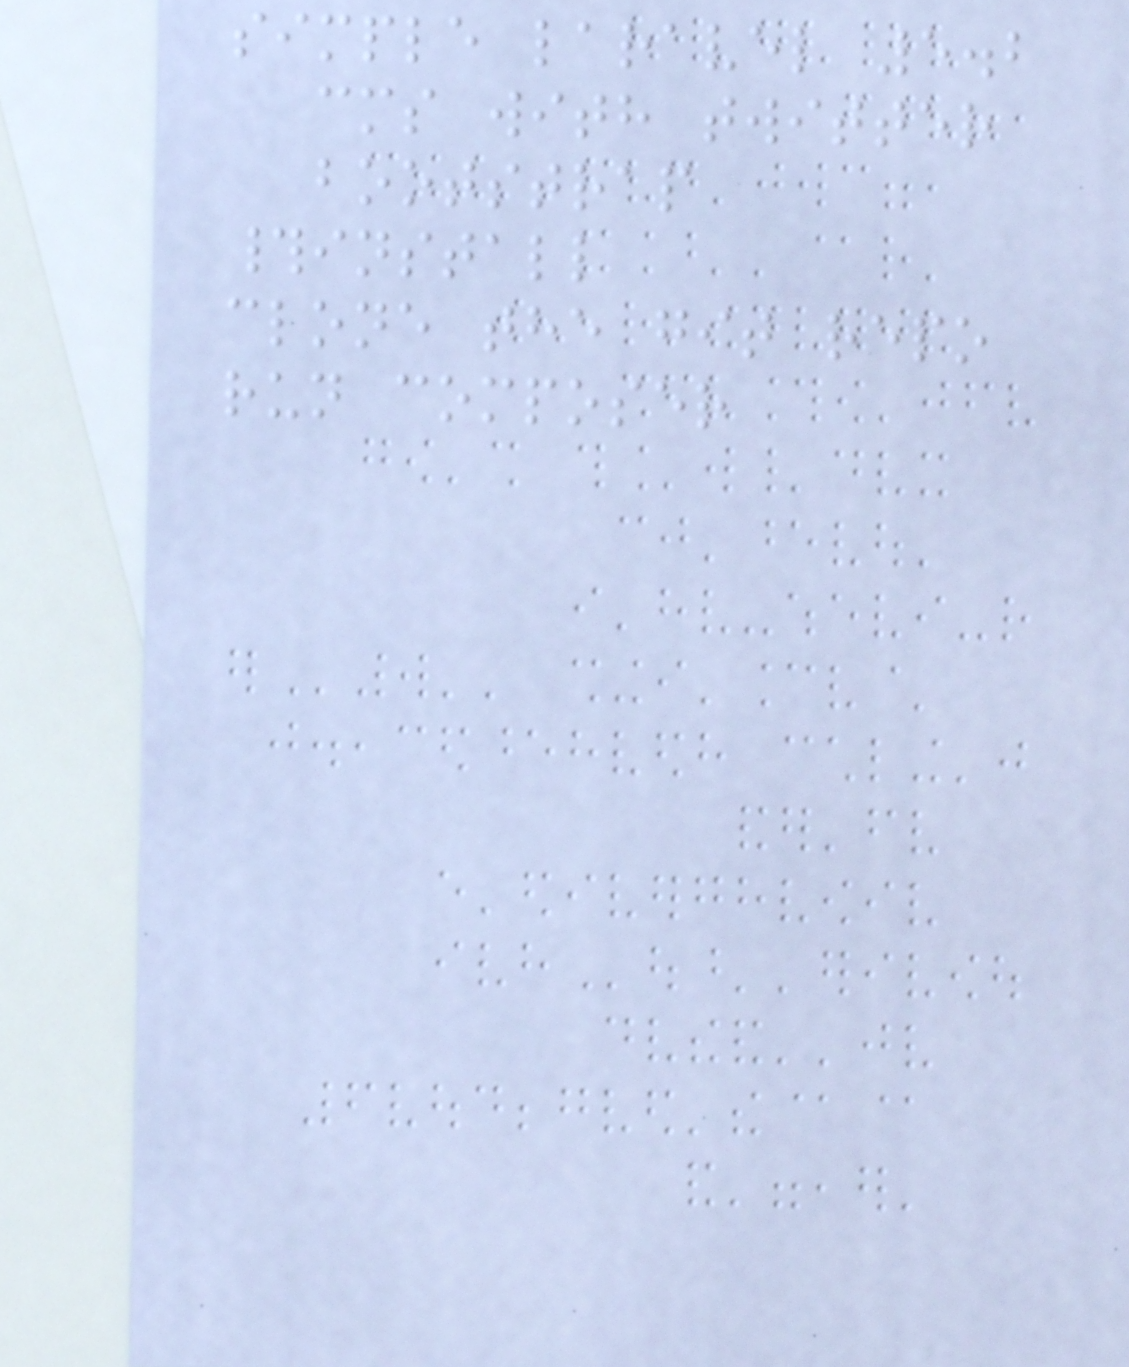simple laravel 5.2
cms with twitter
bootstrap
#install
clone the git repo
run composer
